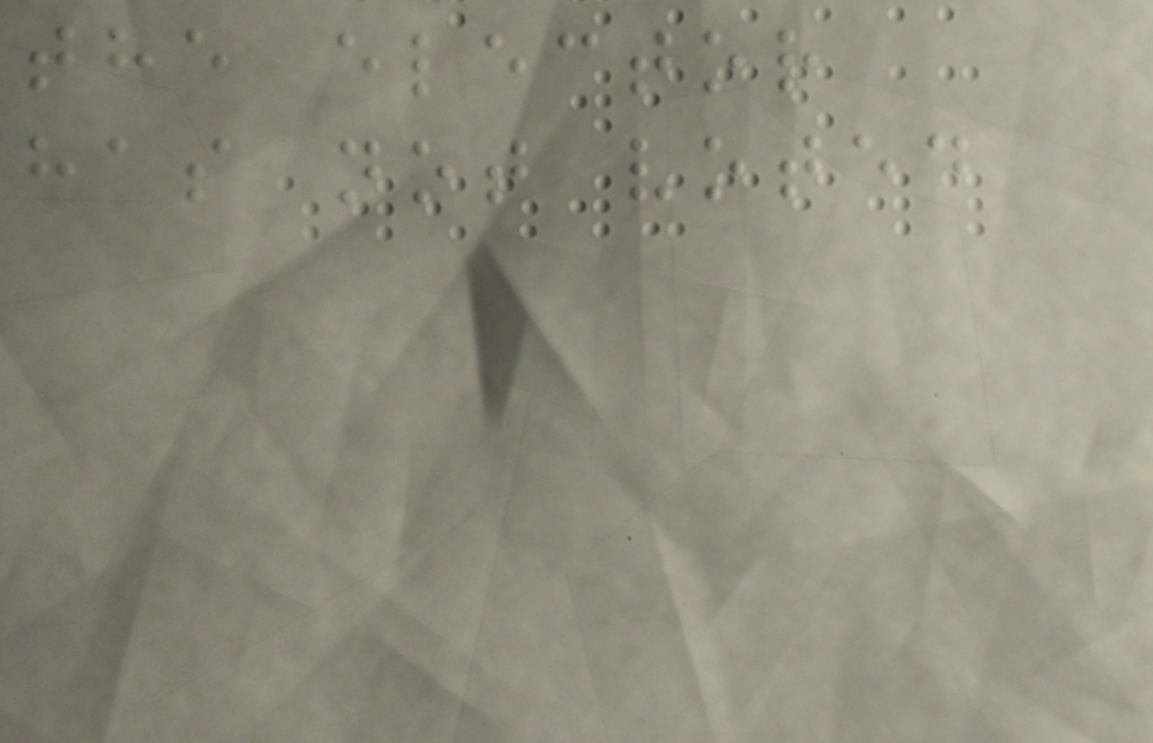the elector
has not voted
